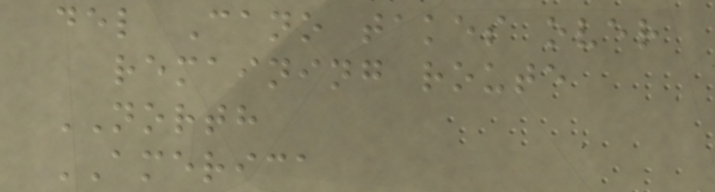del Cano takes over
remaining route
NORTH
AMERICA
